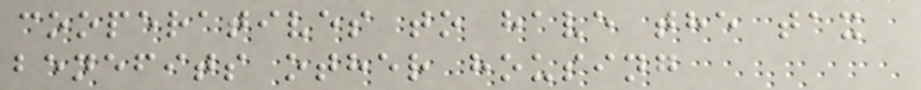cooperatives to have the tax
benefits other housing
